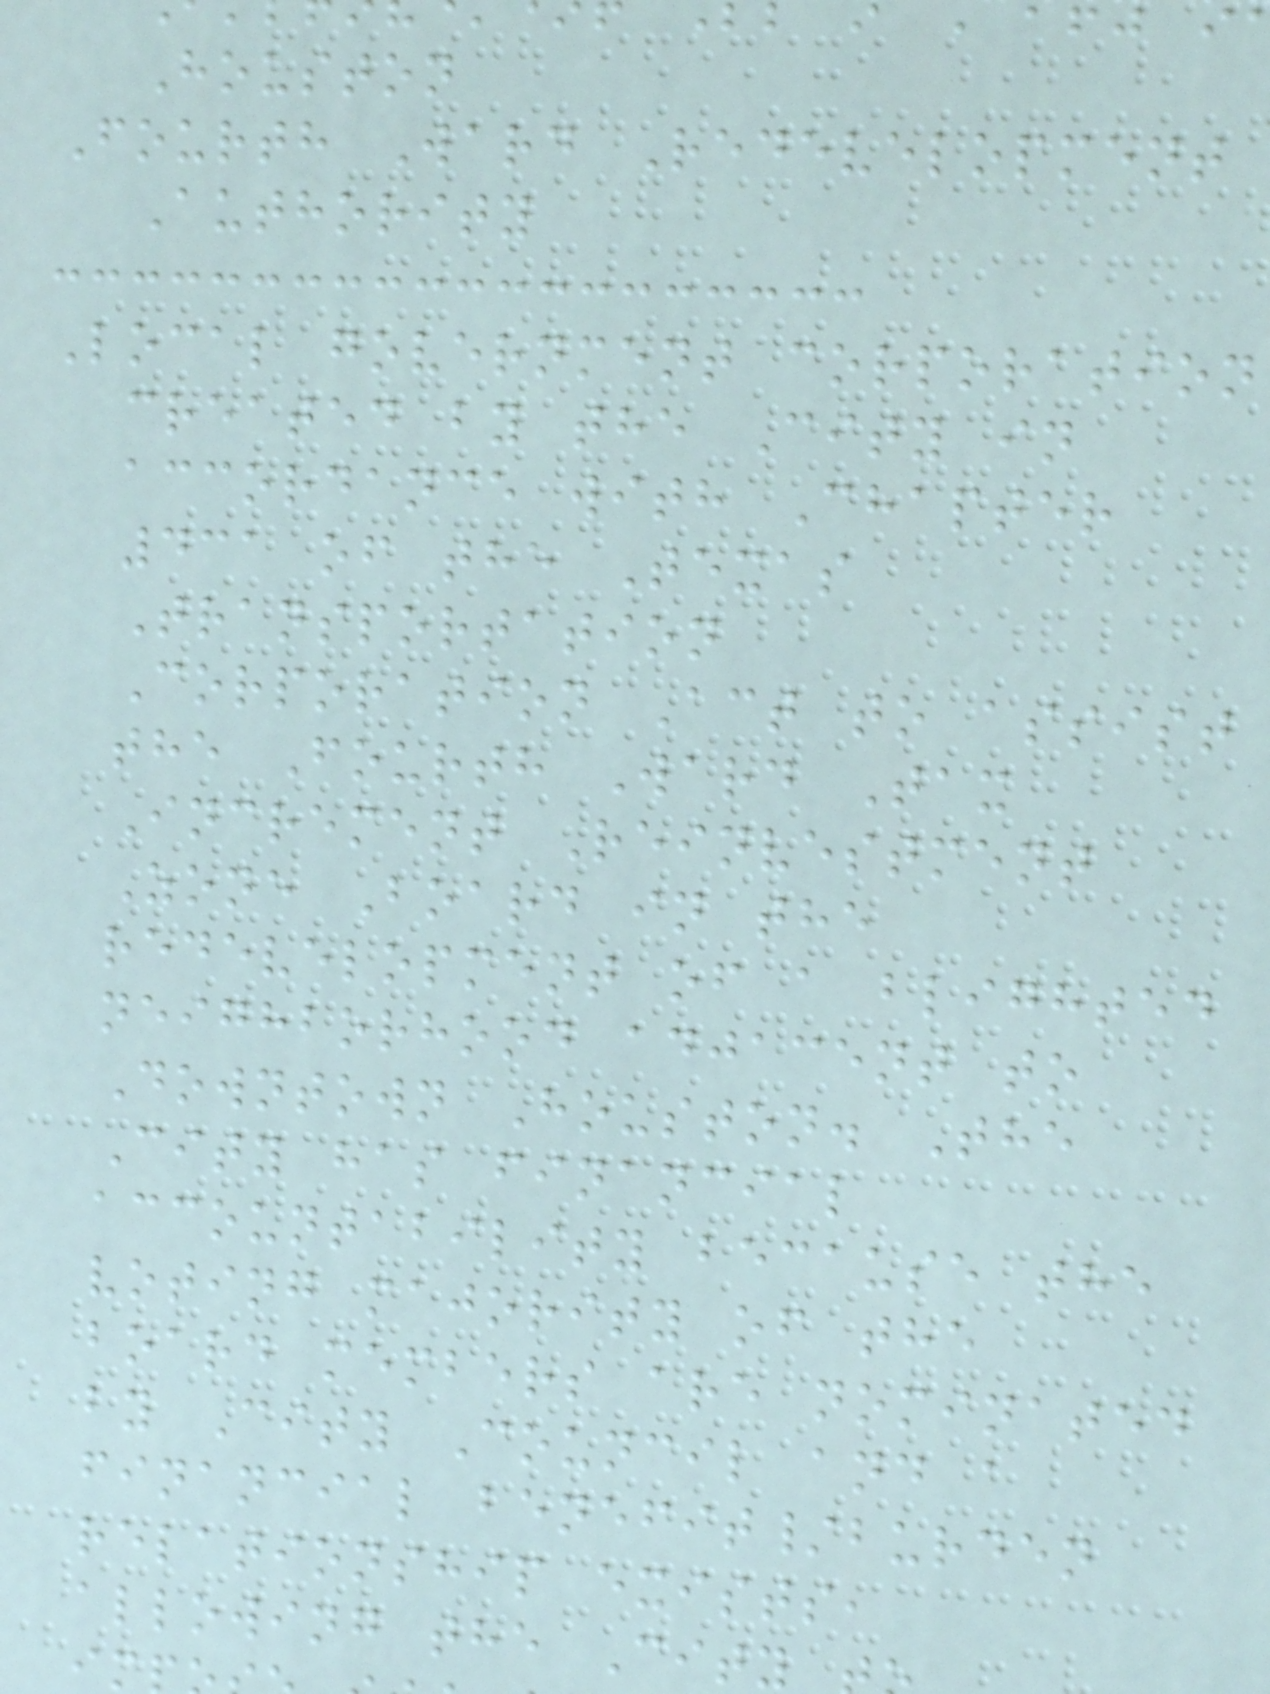Houston
Fourth Ward Redevelopment
Authority
Local government corporation
created by the City in
accordance with Chapter
431 of the Texas
Transportation
Corporation Act to assist
the Fourth Ward Tax
Increment Reinvestment
Zone Board in the
redevelopment of a blighted
neighborhood adjacent to
Downtown Houston. The
City has financial
accountability because the
voting majority of the
board members are nominated
by City Council and a
financial benefit/burden
relationship exists,
allowing the City
